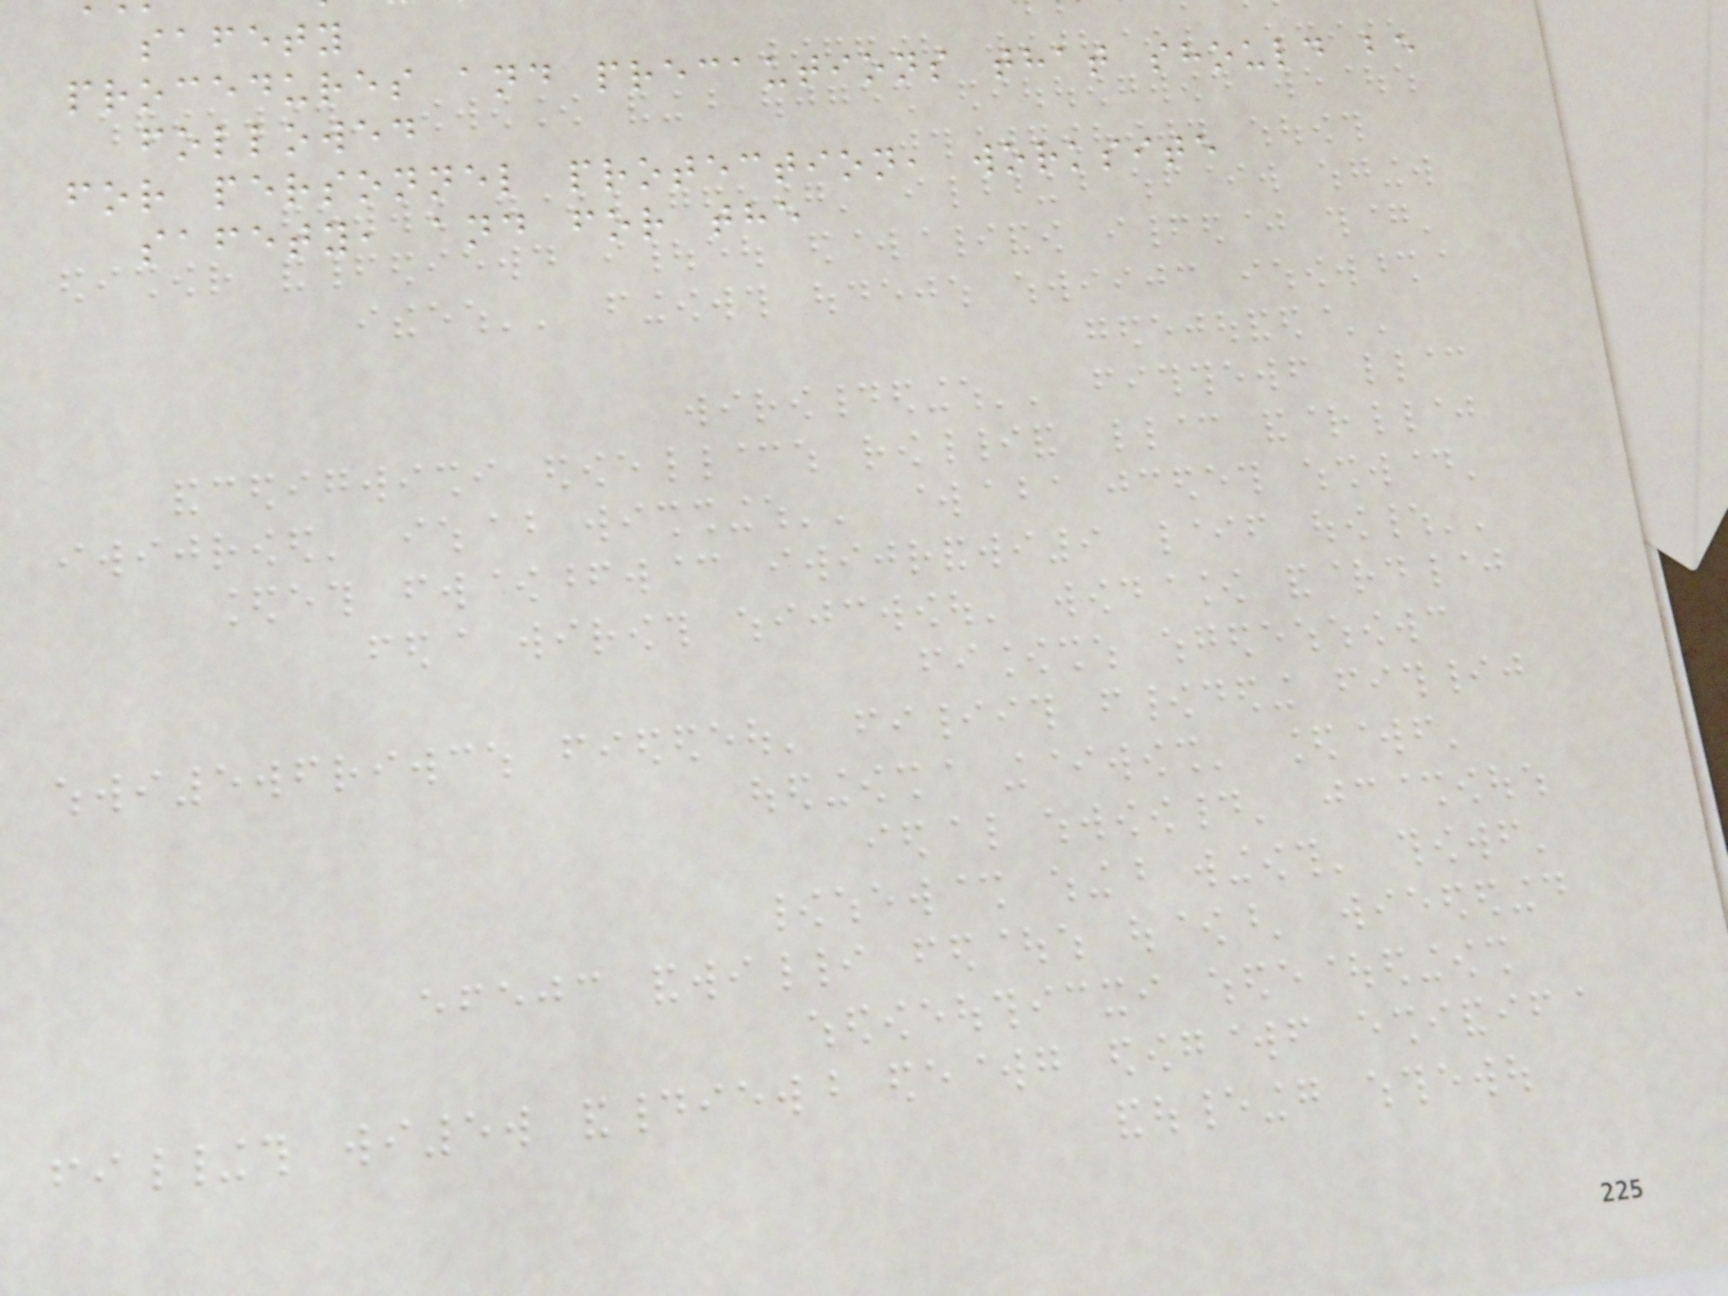safety
procedures and precautions that should be
followed
for personnel protection, worksite
safety, and for the
